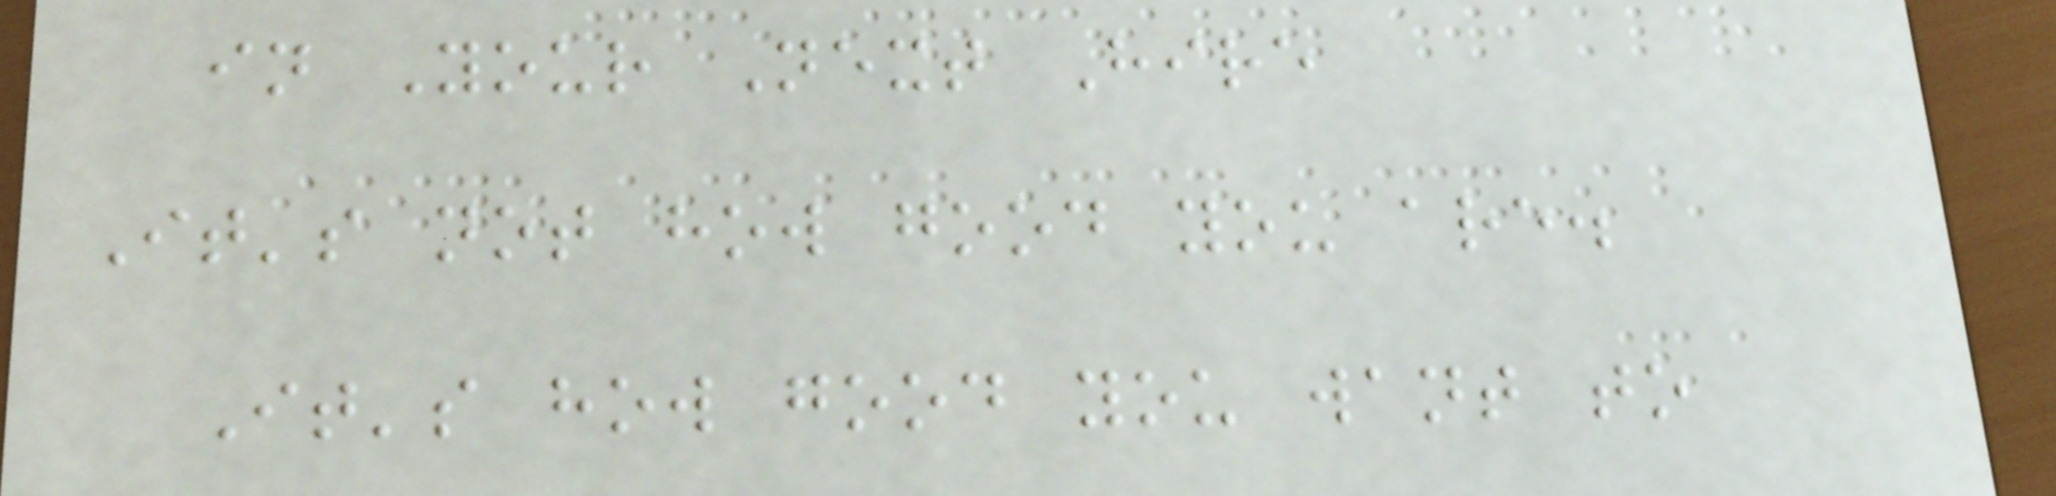in Your Next Hire
It's not how good you are.
It's how good you want to
